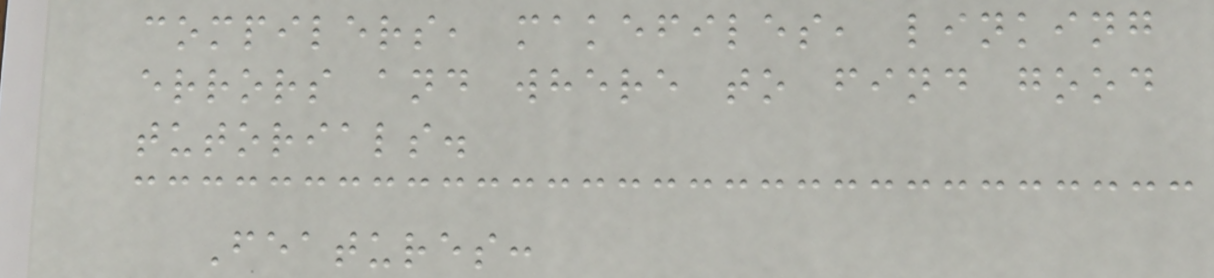compilers, makefiles, linking
errors and where to find good
tutorials.
Features:
